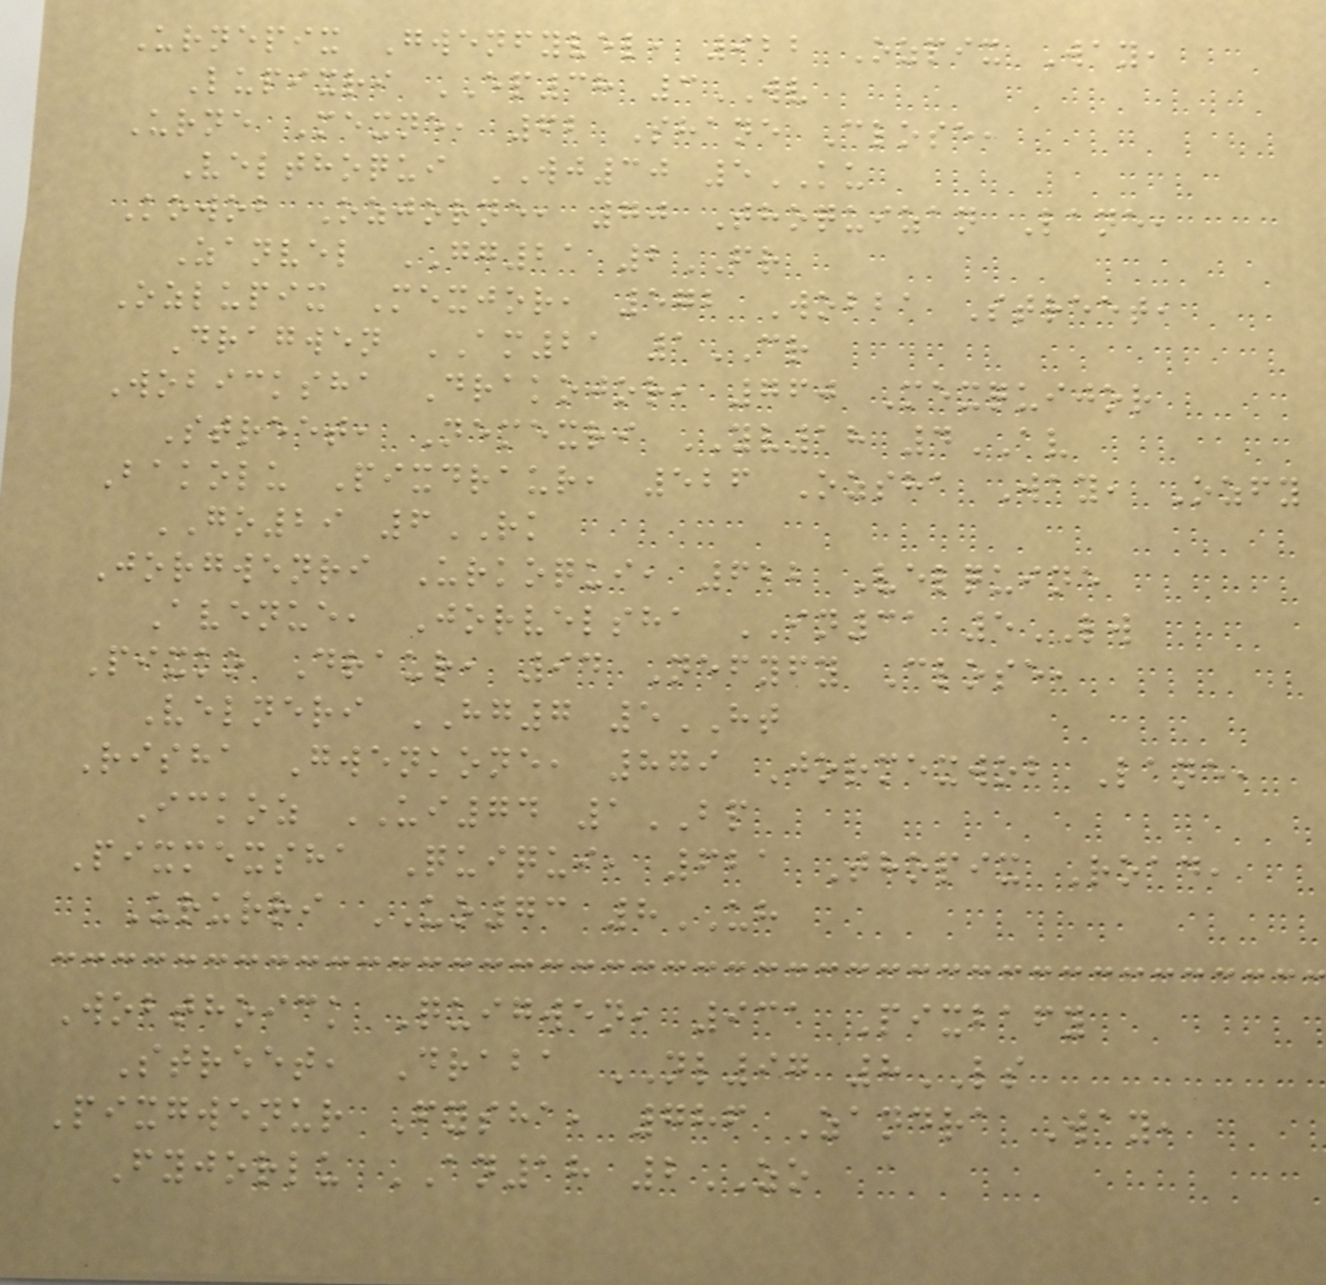Urnepix Gwenfyvel, 922 Ozpix Way,
Lupixri EP38 3WV
Urne Mexne, 62 Shane Close,
Velthoqui WJ30 5KU
Kowob Ozjorne, 70 Thoquizan Lane,
Zanvel GG21 2FR
Ozlupix Mexjor, 572 Wobba Street,
Dragwen AM21 1CR
Wobicksha Drakojor, 760 Mexquijor
Street, Nemexri YV18 4AV
Bakolu Pixdraur, 526 Ozsha Way, Ozfy
GO29 6RK
Jorgwenri Urkoqui, 622 Velquine
Avenue, Jorvelsha IN31 5LW
Pixko Draur, 94 Nefyfy Close,
Velneri HG7 5HT
Risha Gwenkone, 879 Jormexwob Lane,
Ickoz UI74 1BP
Pixmexsha Quiqui, 621 Thopix Road,
Ururri UO73 8UH
Wobthoick Quigwen, 931 Pixbafy
Street, Draba NL97 8LS
Pixgwenur Fysha, 786 Zandra Way,
Fyjorlu AN18 2ZO
